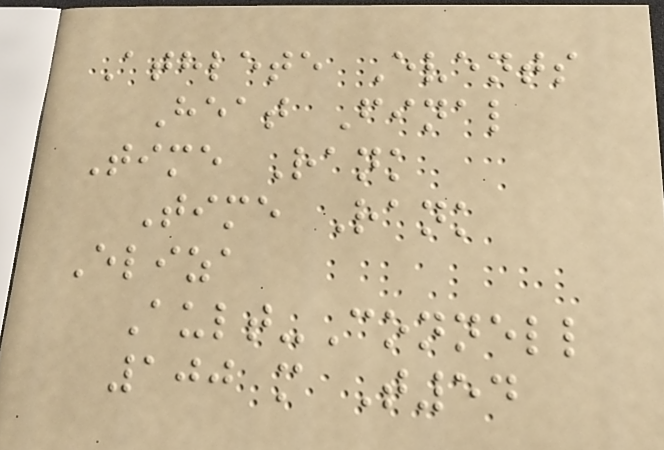Athlete Events
Heat Final
Time Rank
Time Rank
Eliza
Ault-Connell
100 m T54
